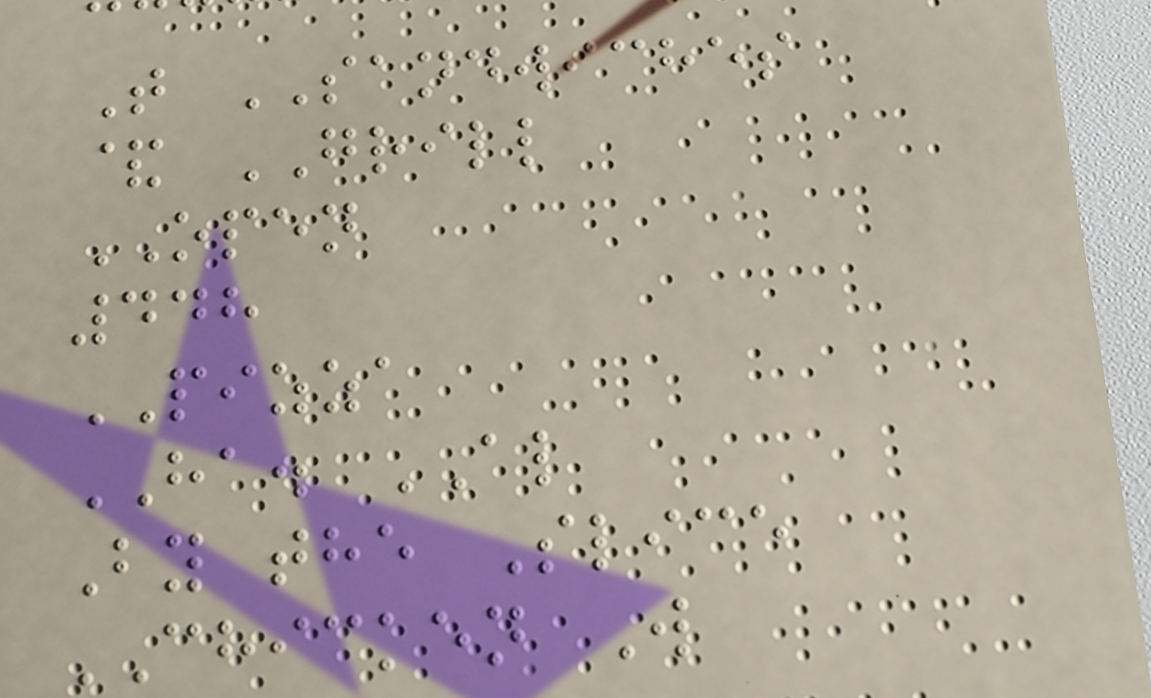T SANDWICHES
& GRILL
OPEN
448
PIZZA
HA. AL
By the Slice
CHICKEN W
